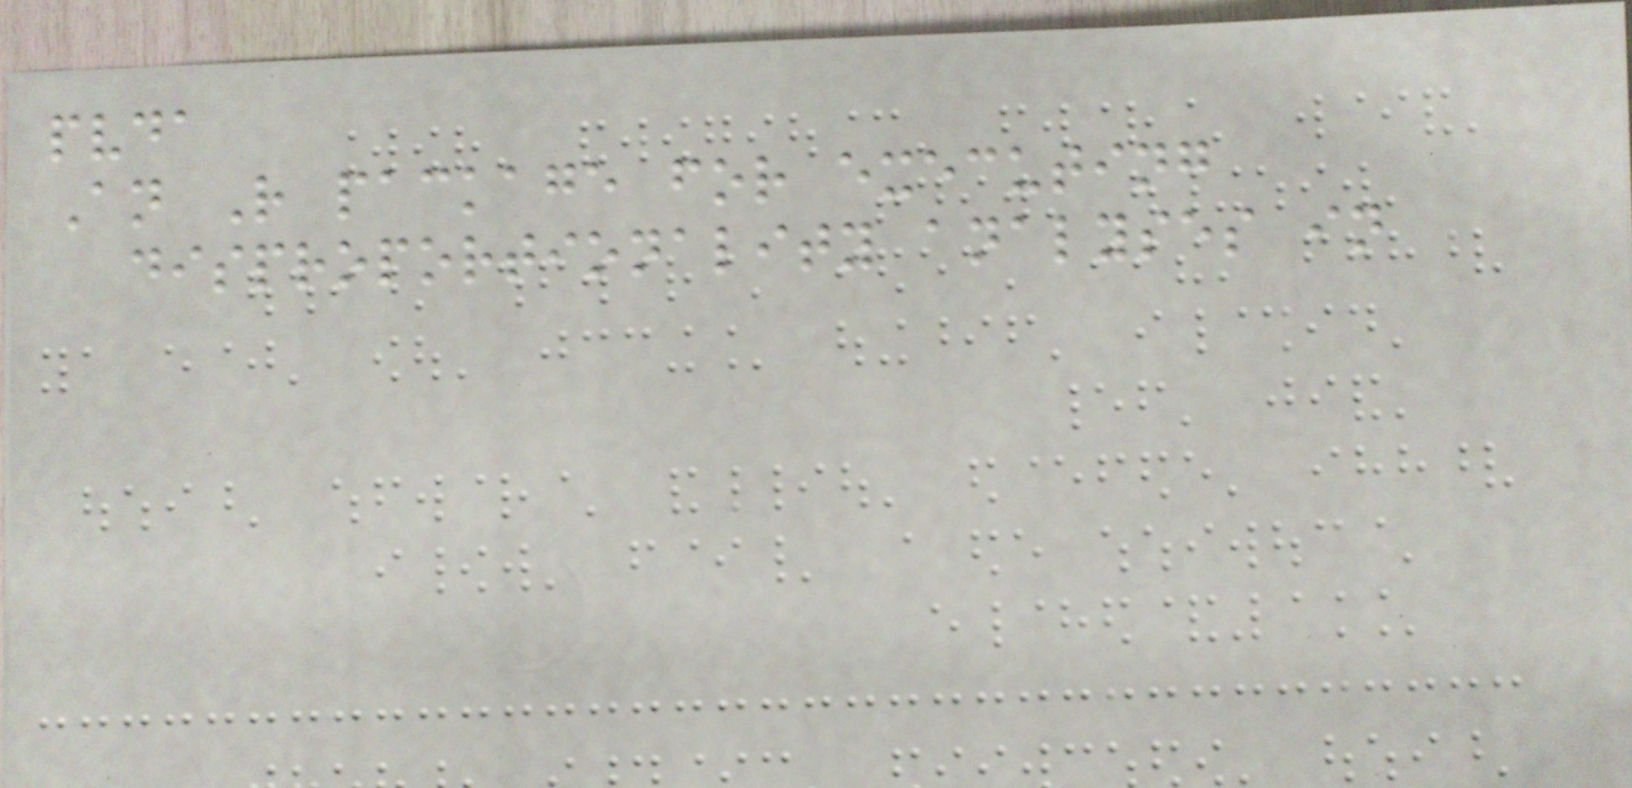pvda
An R package for executing
disproportionality analyses in
